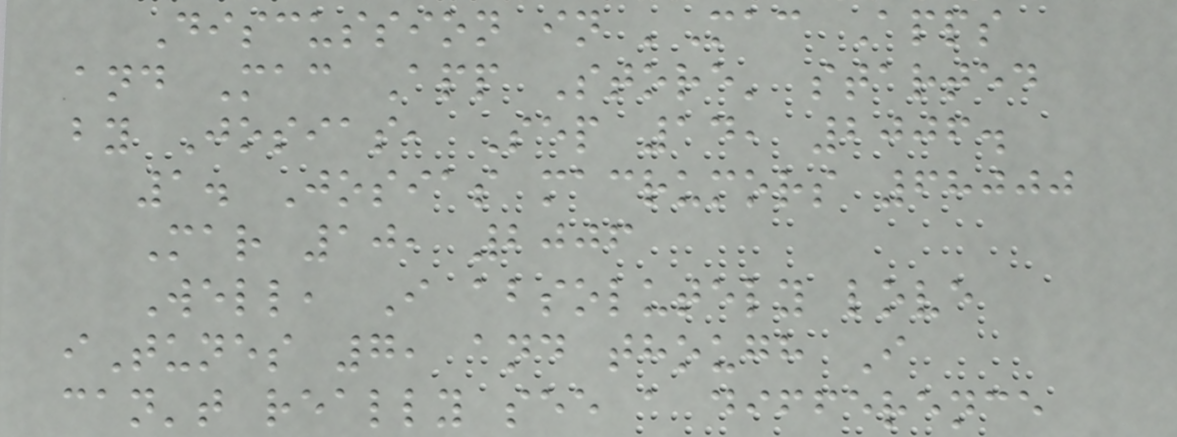Discussion in 'Mac Apps
and Mac App Store' started
by Josias, Sep 14, 2006.
1. Josias macrumors 68000
Mar 10, 2006
Well, I absolutely love
iTunes 7, and though I
can't really see a difference
